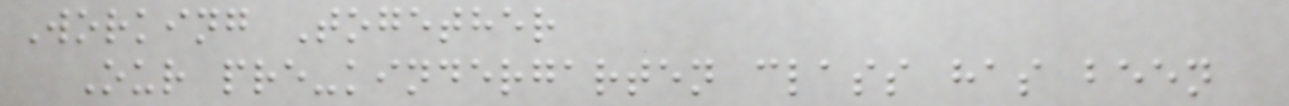Working Together
Our pre-kindergarten class has been
